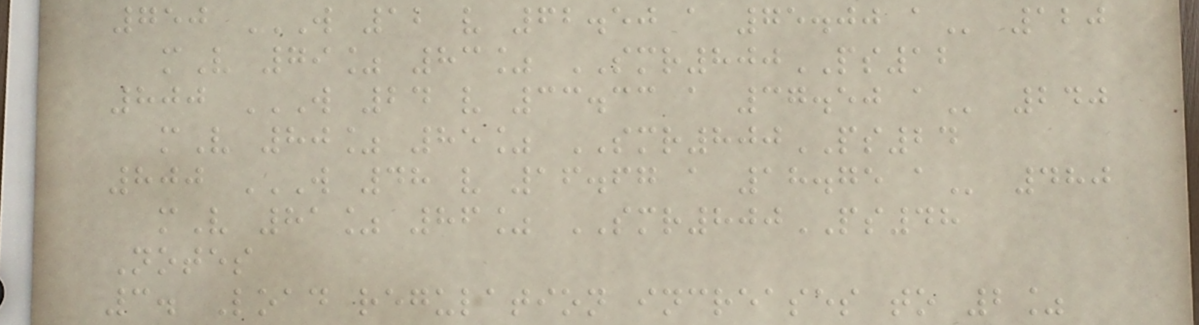750 W 12 V 62.50 A 75.00 A 120
mV 79% 83% SMR800PS12
800 W 24 V 33.33 A 37.50 A 240
mV 80% 85% SMR800PS24
800 W 48 V 16.67 A 18.75 A 480
mV 81% 86% SMR800PS48
Notes
3. Load regulation increases to 2%
